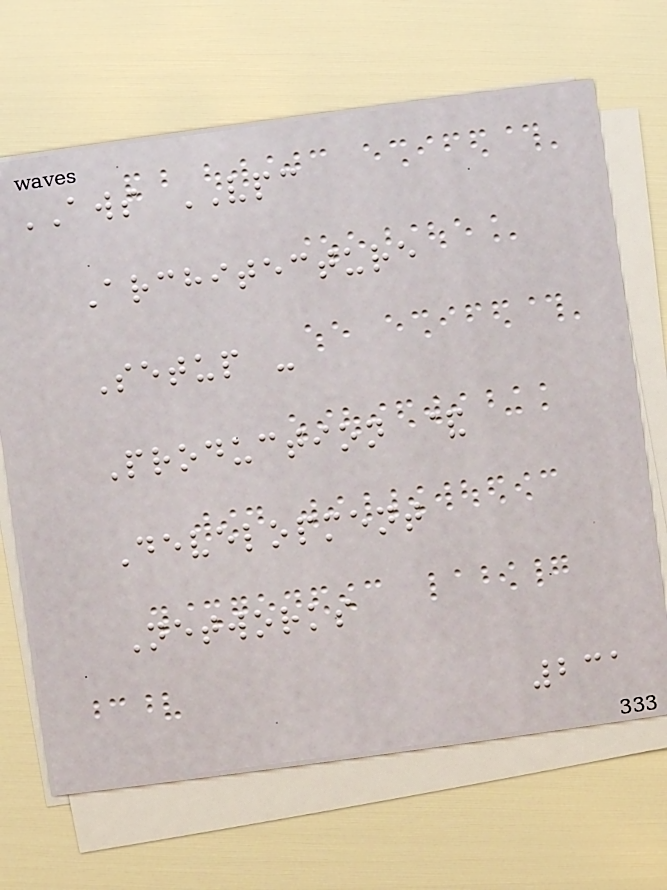AWS VPC
Architecture
Setup -
Production &
Development
Networks
231
